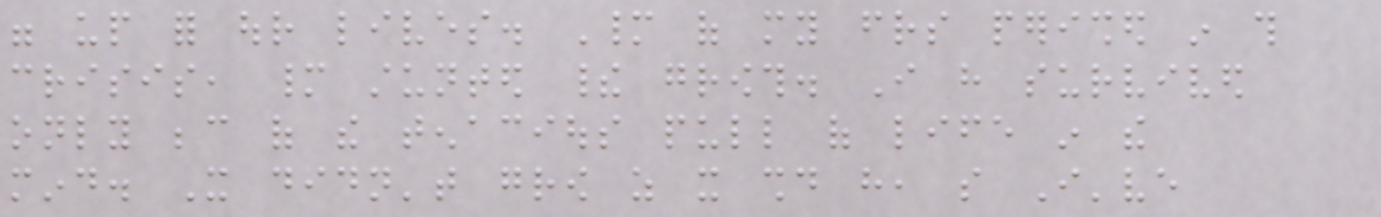were up for our lives. Many of my friends perished in this
crisis, many stunted their growth. I have survived
only because of the tenacious pull of life in the
mind. It didn't grow as it should have, so I've
